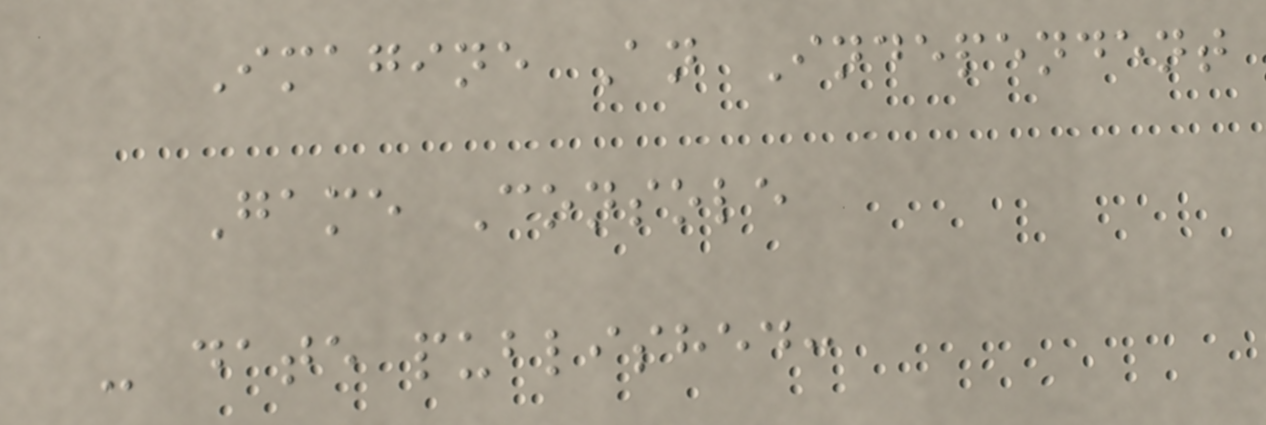Imagine An Independent
Game Console
- date published:
